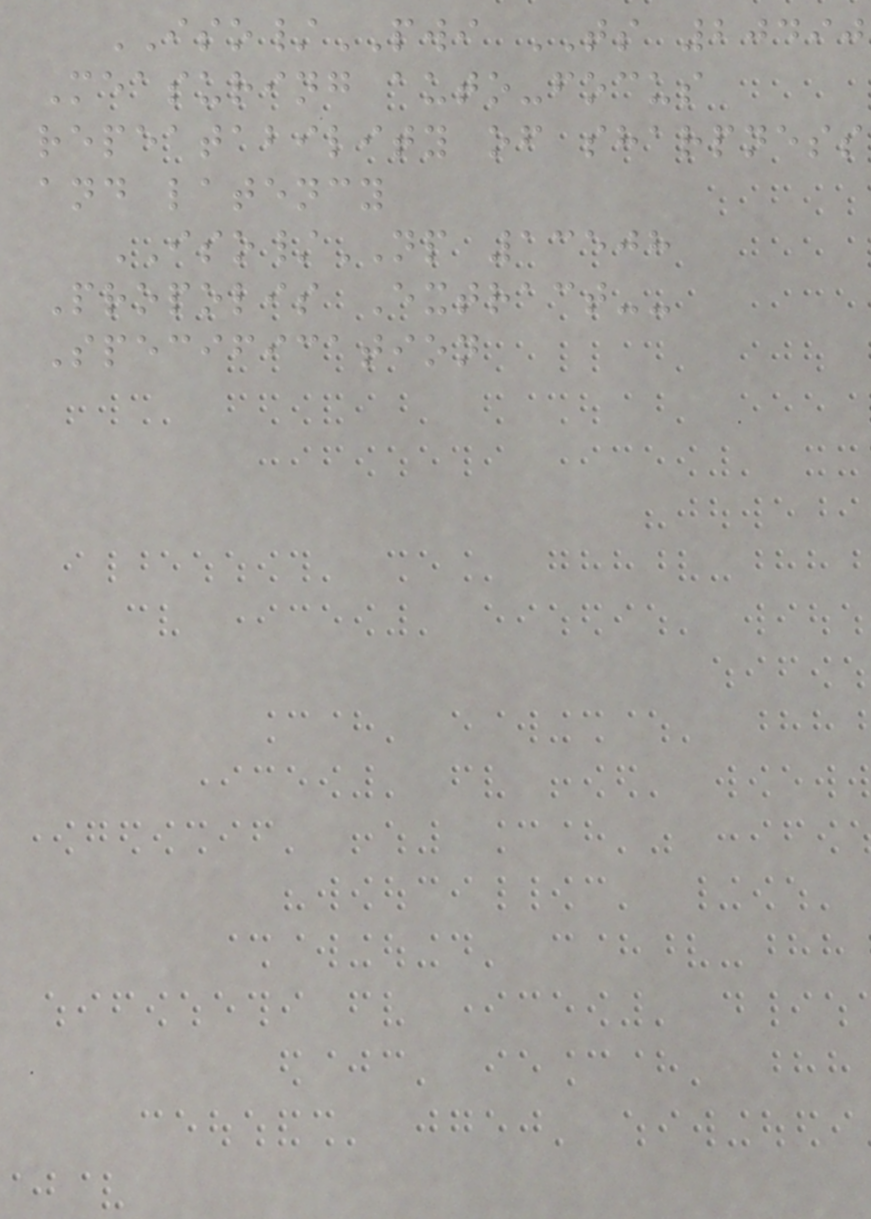ISO/PWI TS 20490
Measuring auto-focus
repeatability of sharpness
and latency
ISO/NP 13508
Propolis Extract--
Specification
